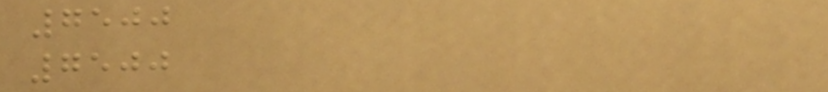7500
7500
